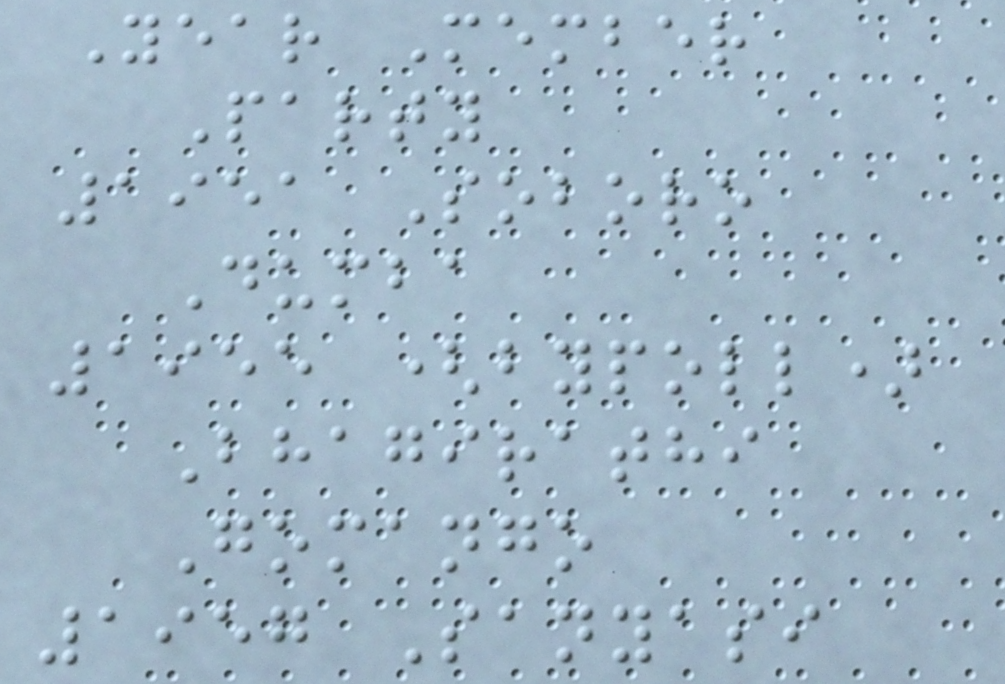Year Member
Party
1951 Soboro
Dumba
1955 (bypoll)
Bhagirathi
Gomango
1957 Sanyasi
